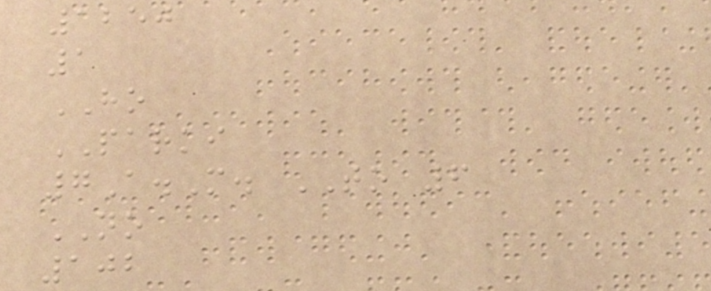1250
1
HO
PARKI
7A.M. TO 6
NO
102
